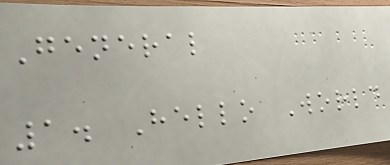General
1. Hello World
